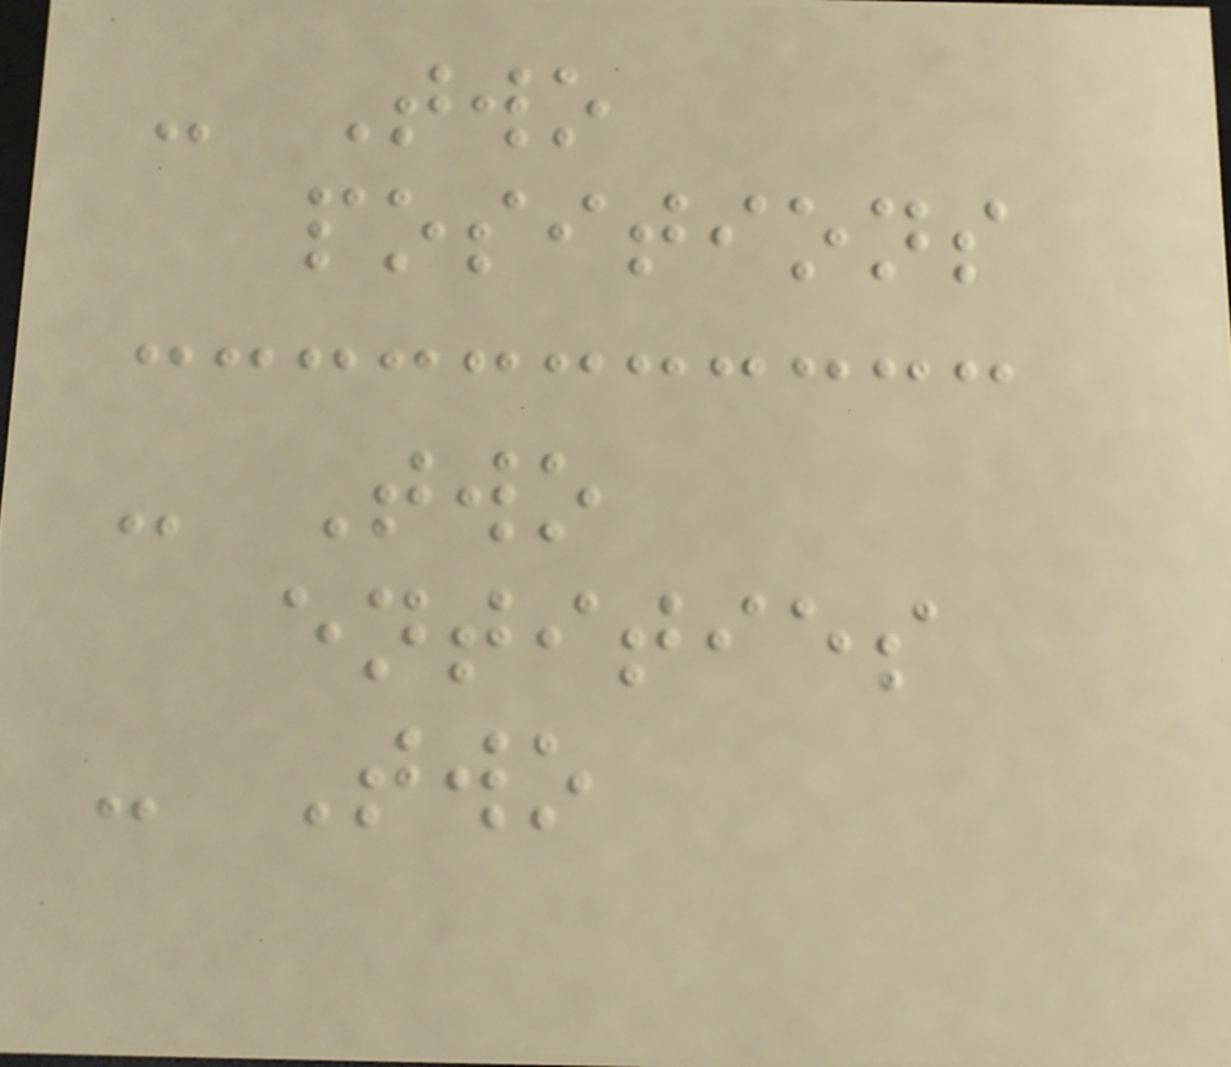- Two
positions
- Two
entities
- Two
